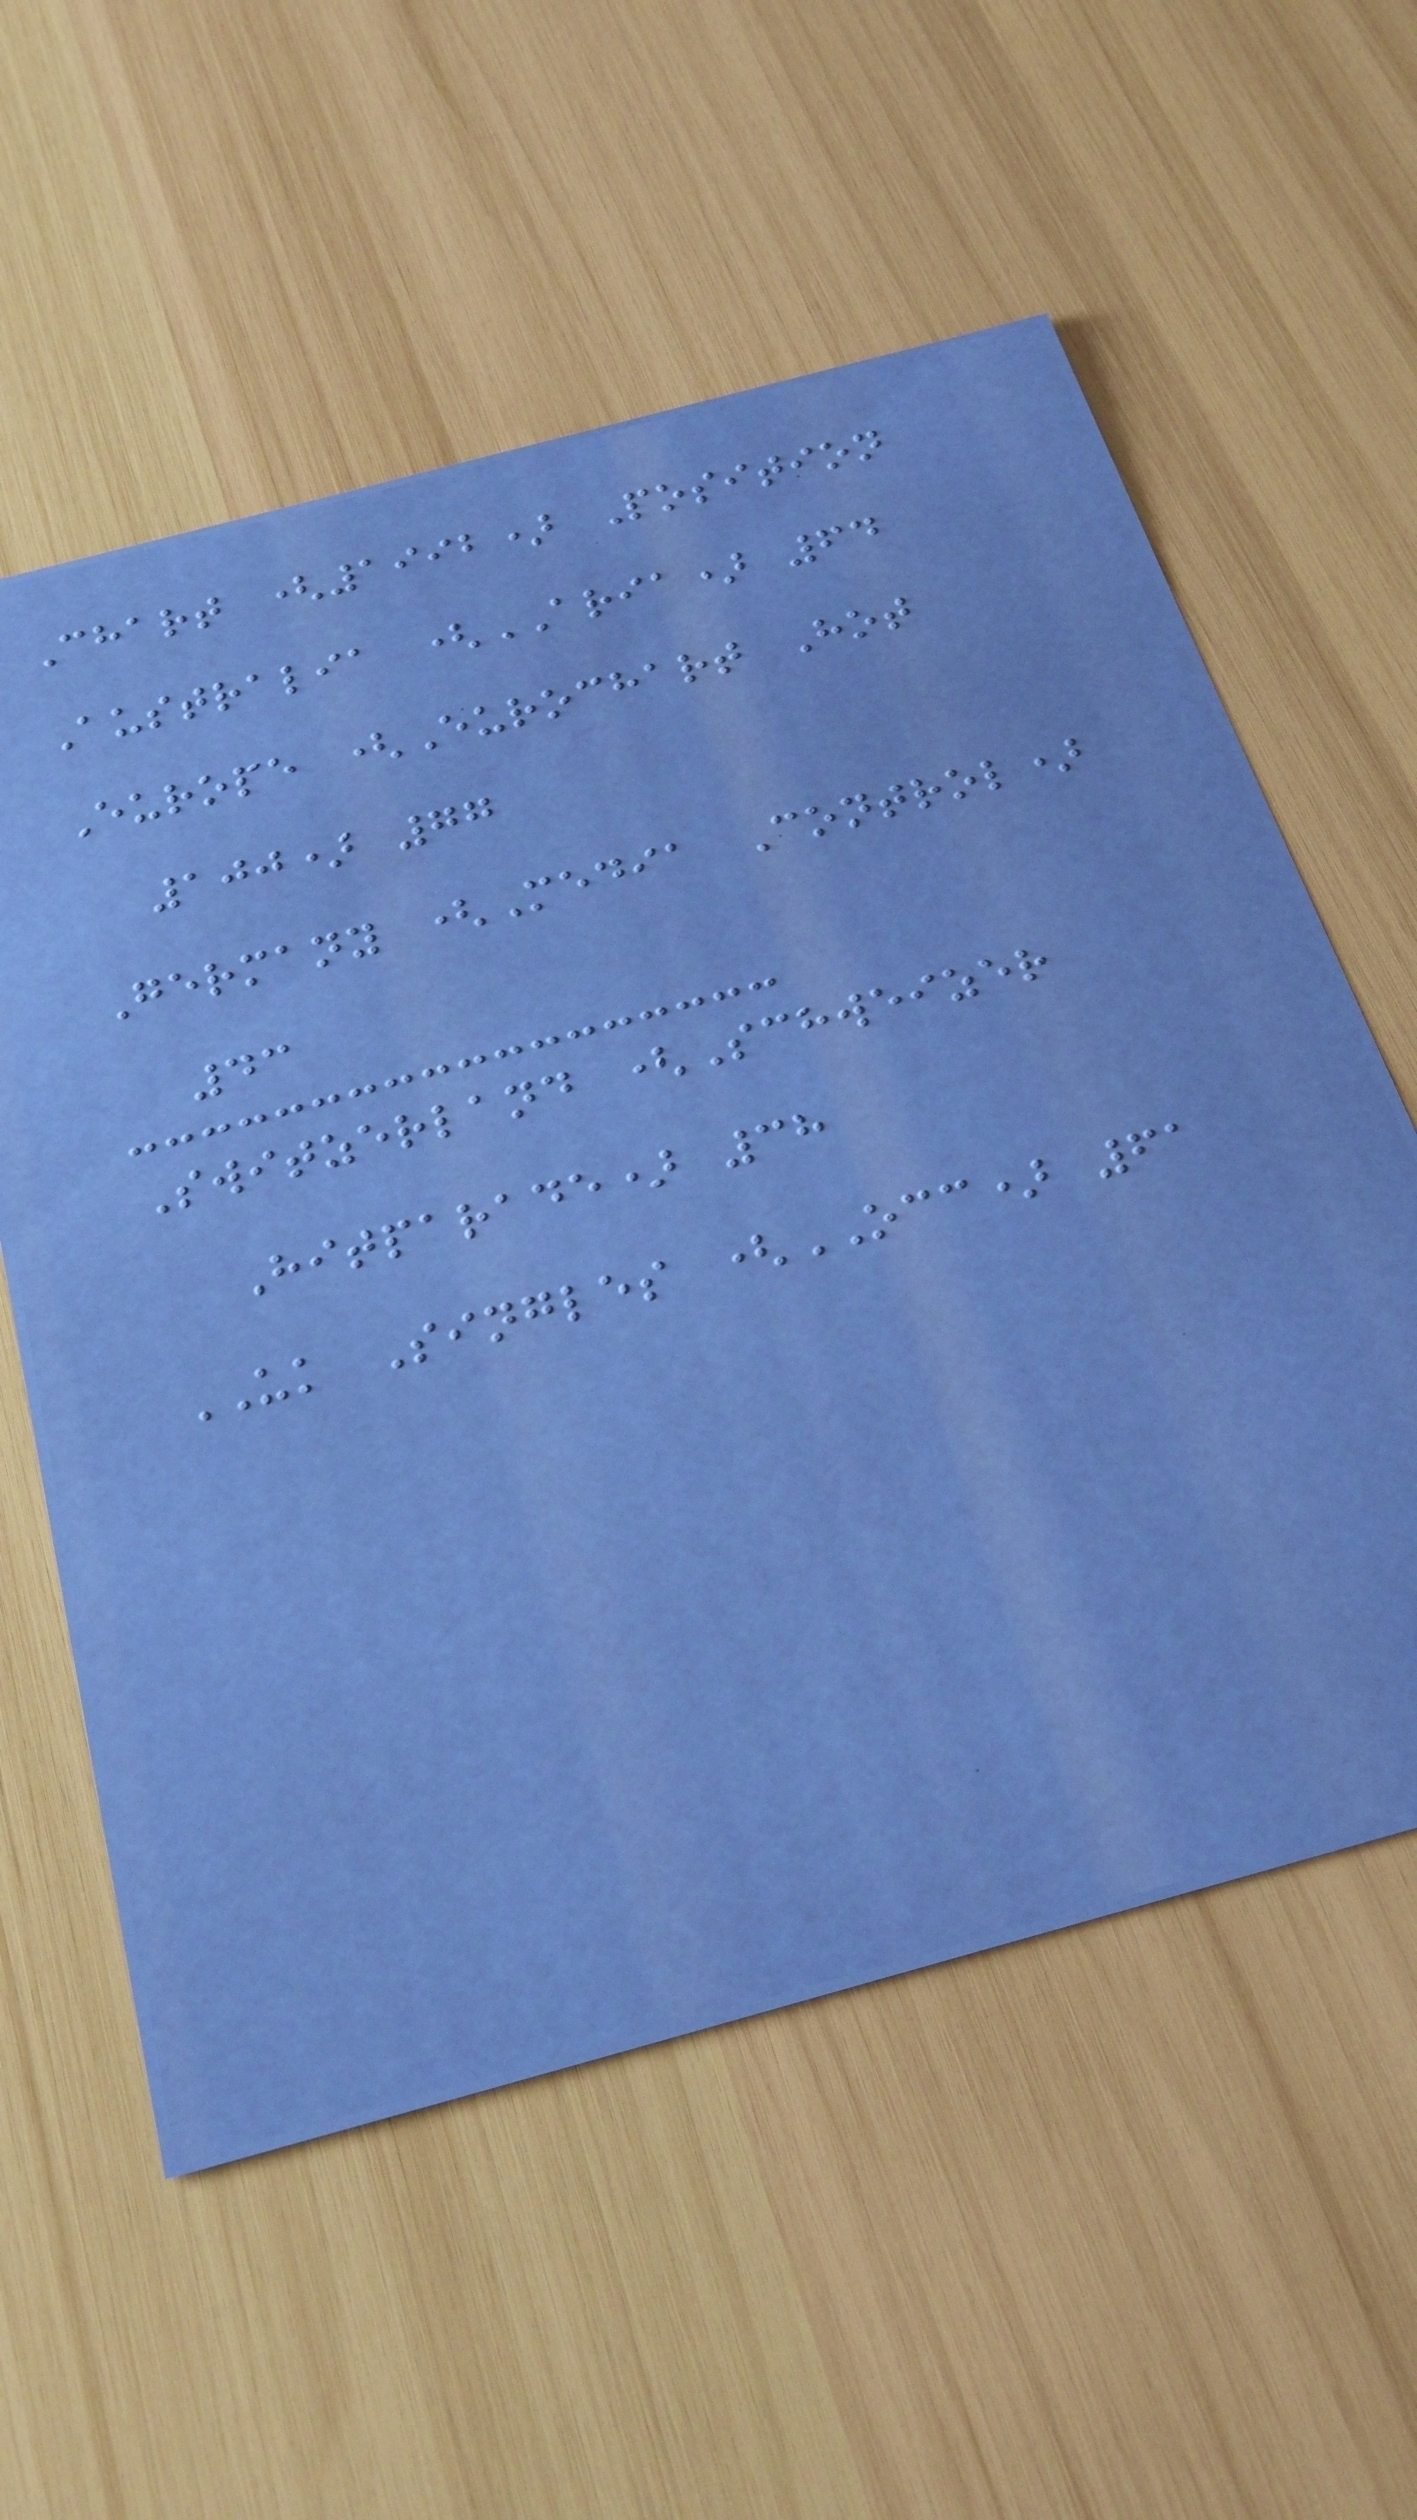Chart (1992) Position
Australia (ARIA) 64
Europe (Eurochart Hot
100) 77
Germany (Media Control)
43
Switzerland (Schweizer
Hitparade) 38
UK Singles (OCC) 61
